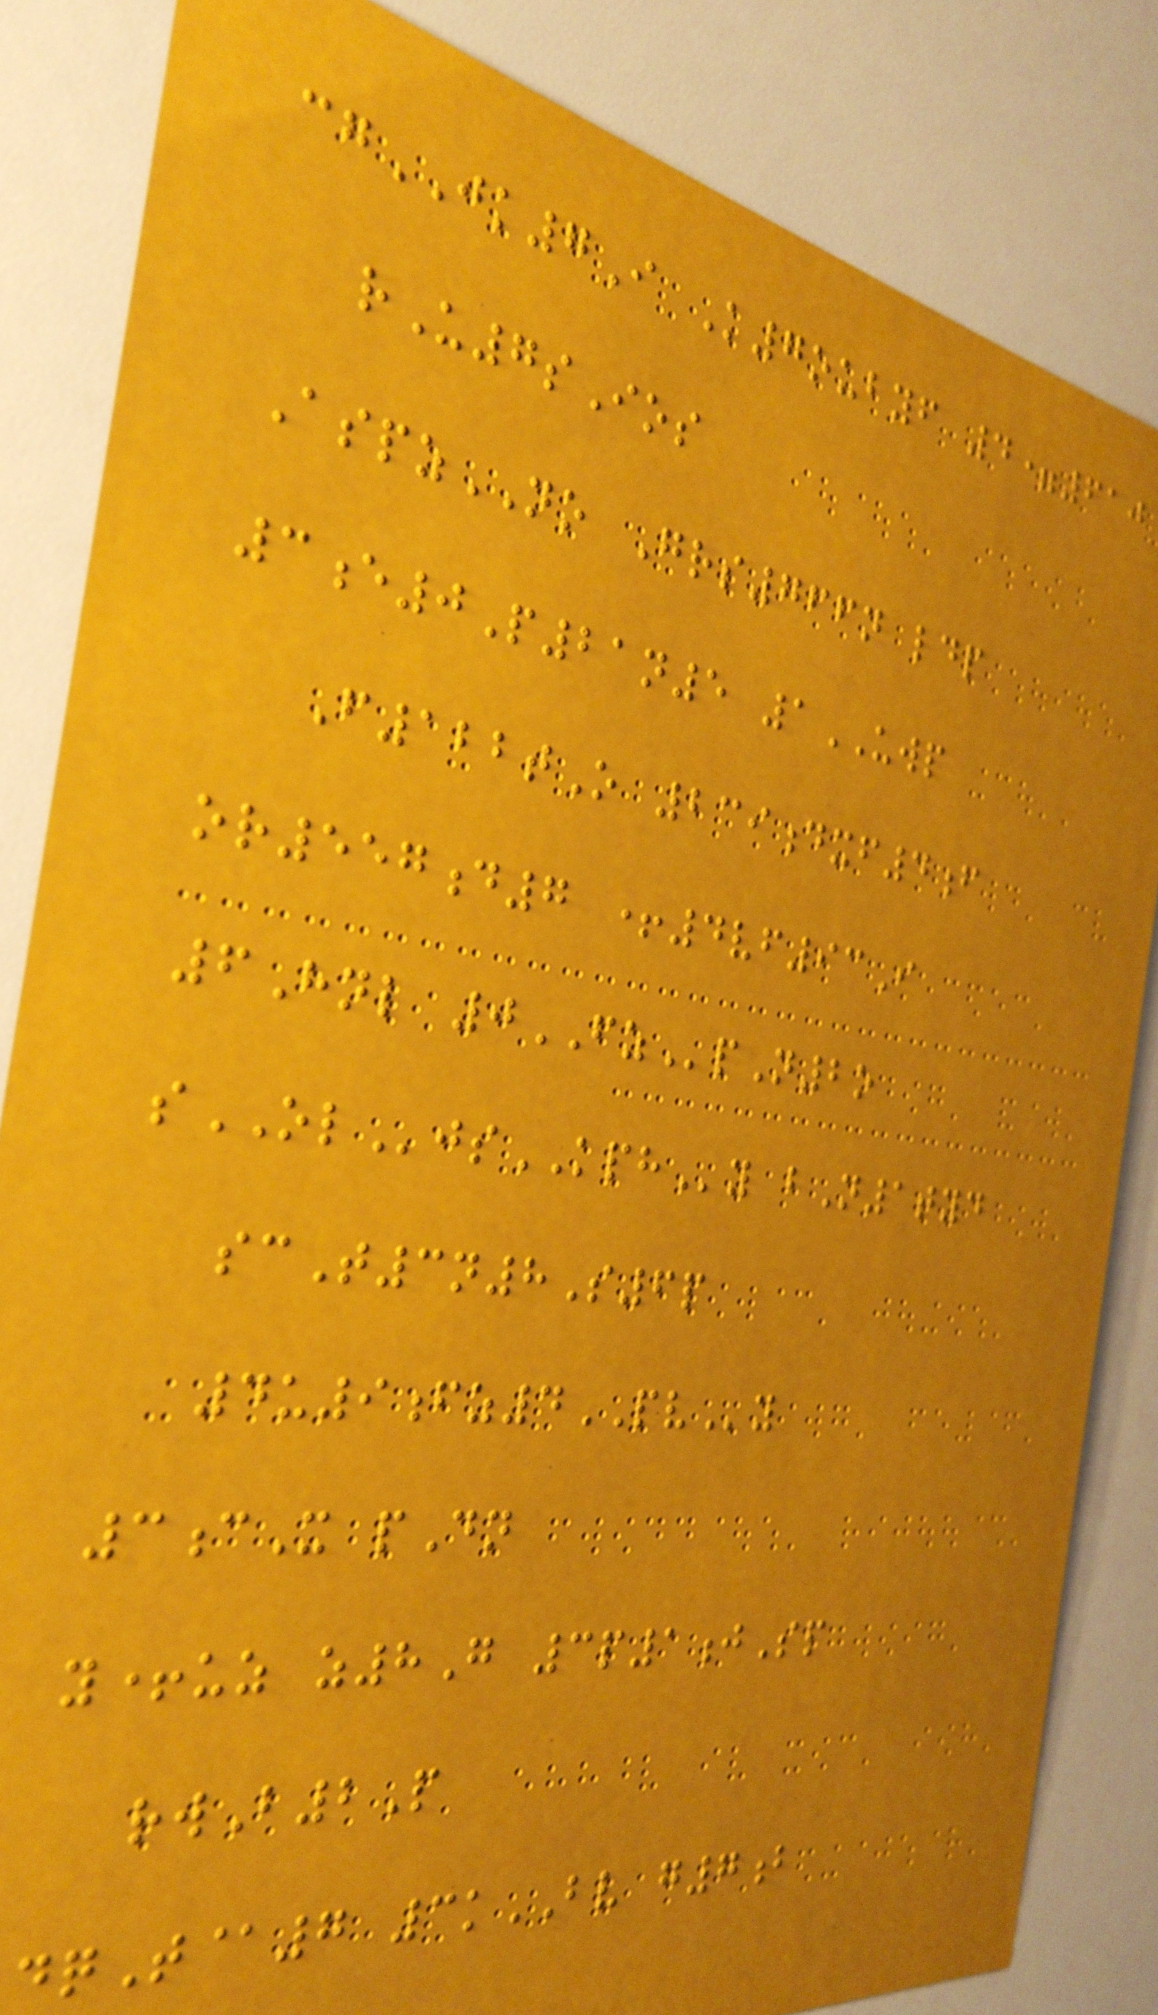cgJK7I K7oubyf 4=610
rU7sIos
AspzNO Grs766n ldp
3e0P21n5 1UWP
F122tO 239dxf4f
or557d7 +4vf93I
6Hnl 0FZpN2o
sOLjsKPHy bN1tyd
scT3n8S6p
4u9fz4PVy
3cX pDn
y+uz z8G 3p1jSp
rwB2P
dqT@7 3kBV g7b
